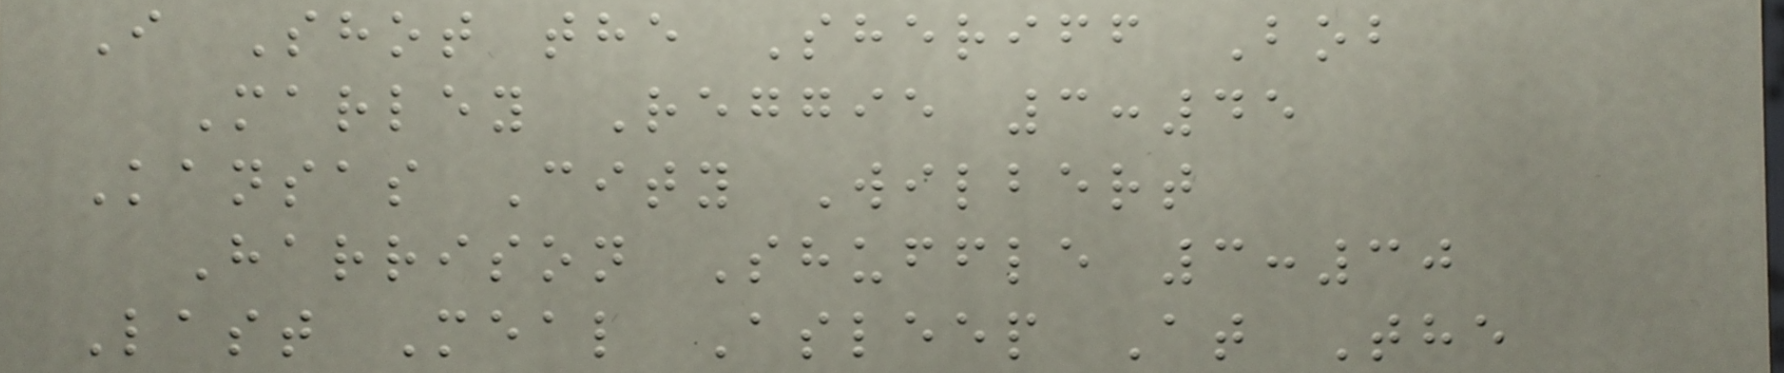I Shot the Sheriff Bob
Marley Reggie 3:45
Kansas City Wilbert
Harrison Shuffle 3:30
Last Meal Asleep At The
